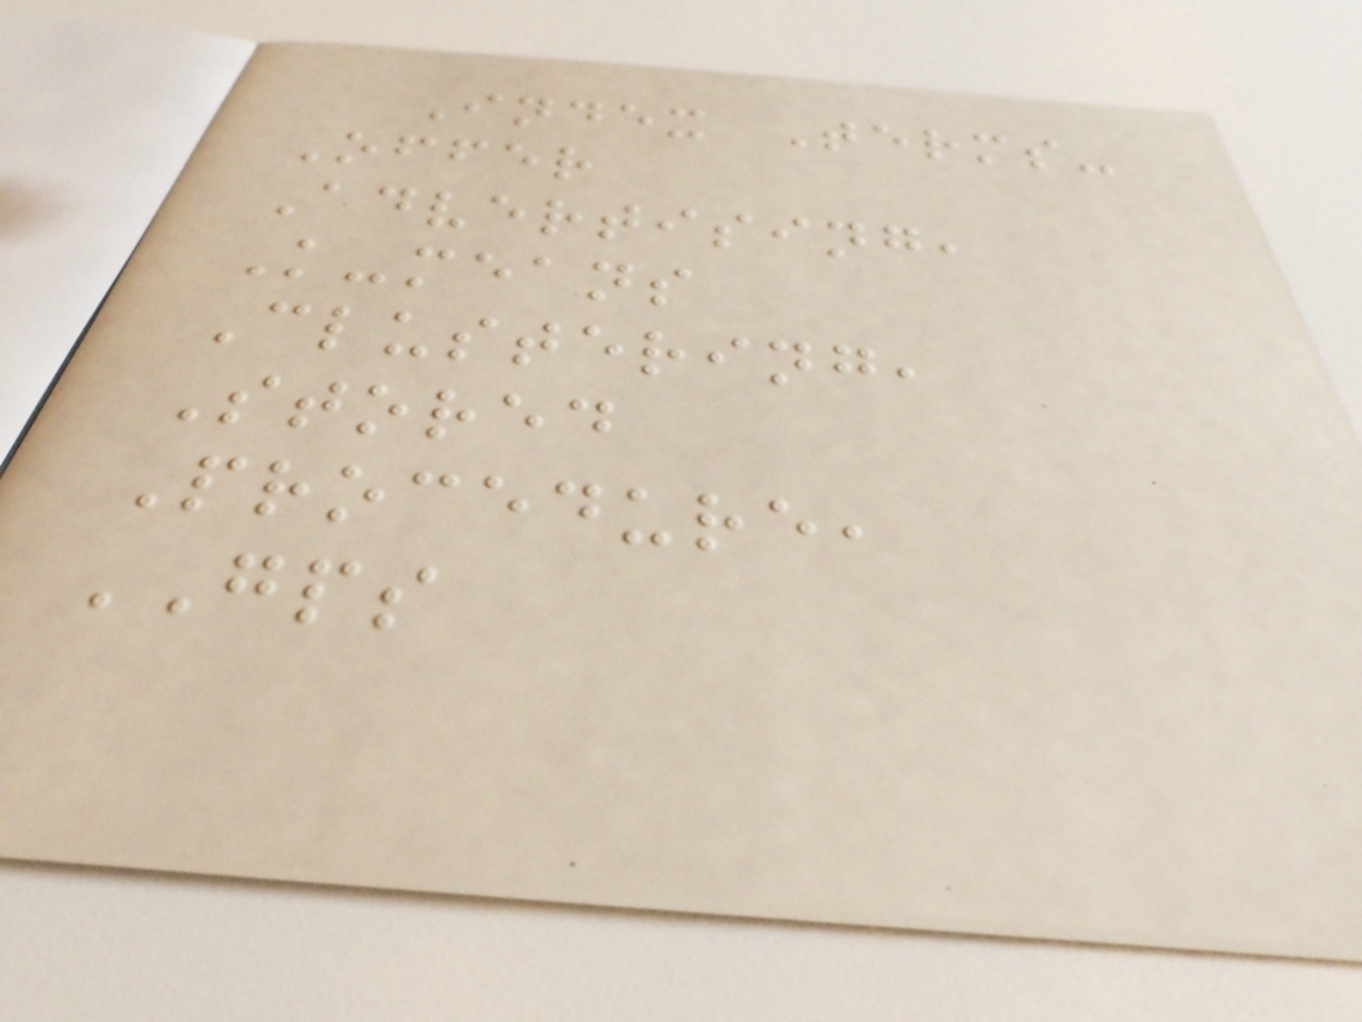Index Terms-
Offer
Advertising,
K-means
Clustering,
Stored
Procedure,
GPS
